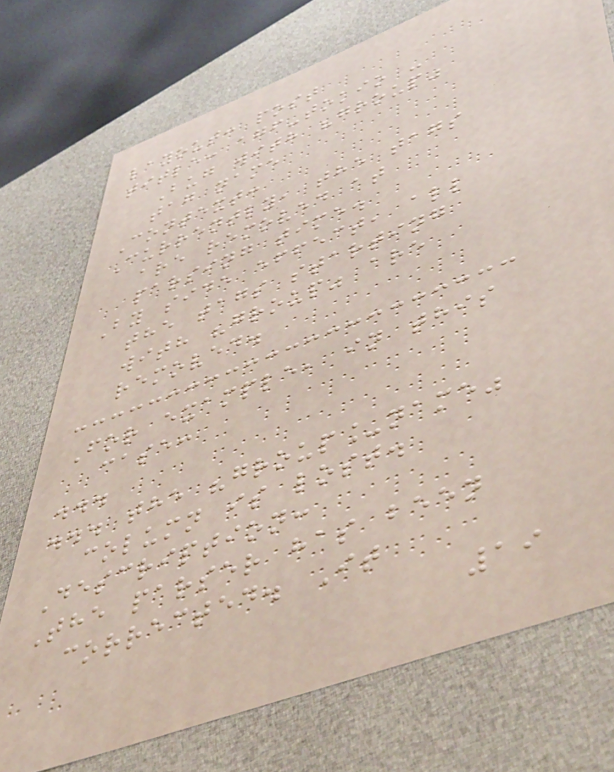layout: post
title: agf-tokio -
Bug with "group"
tag name
Context:
Currently, the tags
are removed at
parsing time.
By side effect, all
the tags starting
with "group" are
removed.
For example, in this
case:
...
... the "group_name"
column is lost.
Description:
The parser has been
corrected. It
19
